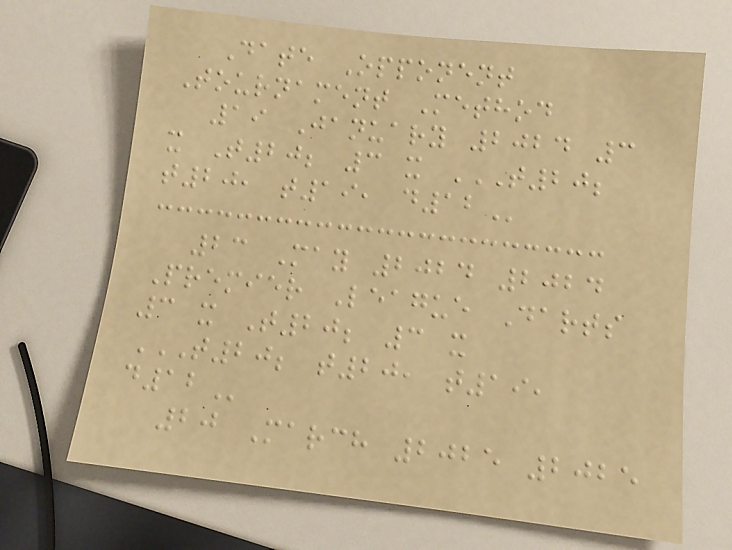Date Opponent
Tournament Method
19 January 2024 3
x T20; 3 x T20;
T20, T19, D12
23 May 2024 2024
Premier League Darts
3 x T20; 3 x
T20; T20, T19,
D12
20 March 2025 2025
